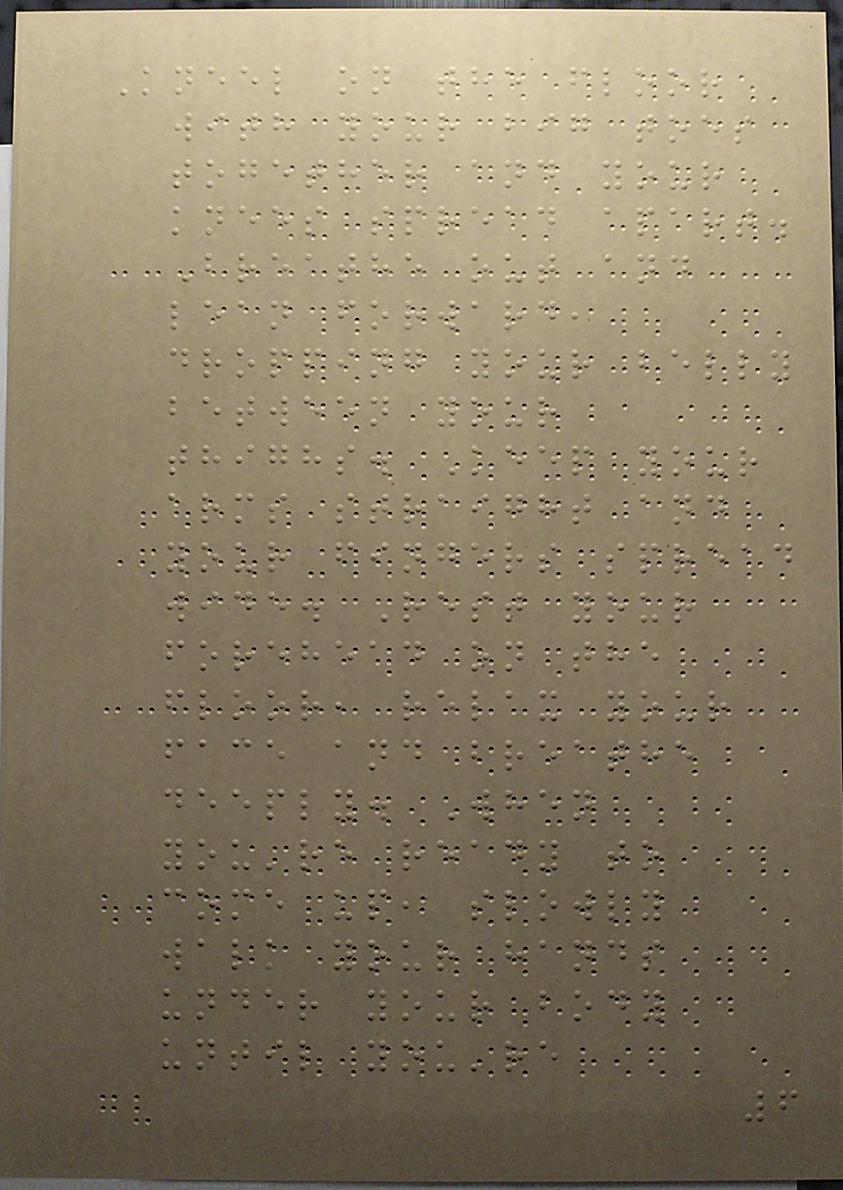Kneel on the floor
with your big toes
together and your
knees spread apart.
Breathe out and
lean forward,
dropping your belly
between your
thighs. Keep your
arms straight and
your fingers spread
wide. Rest your
forehead on the
floor, relax your
face and breathe
deeply. When
you're ready to
come up, slowly
walk your hands
under your body
until you're
6
